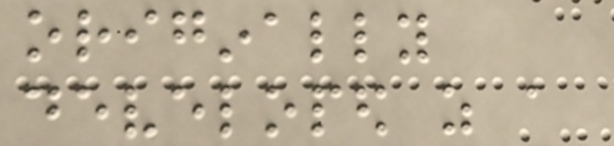originally
developed as a
